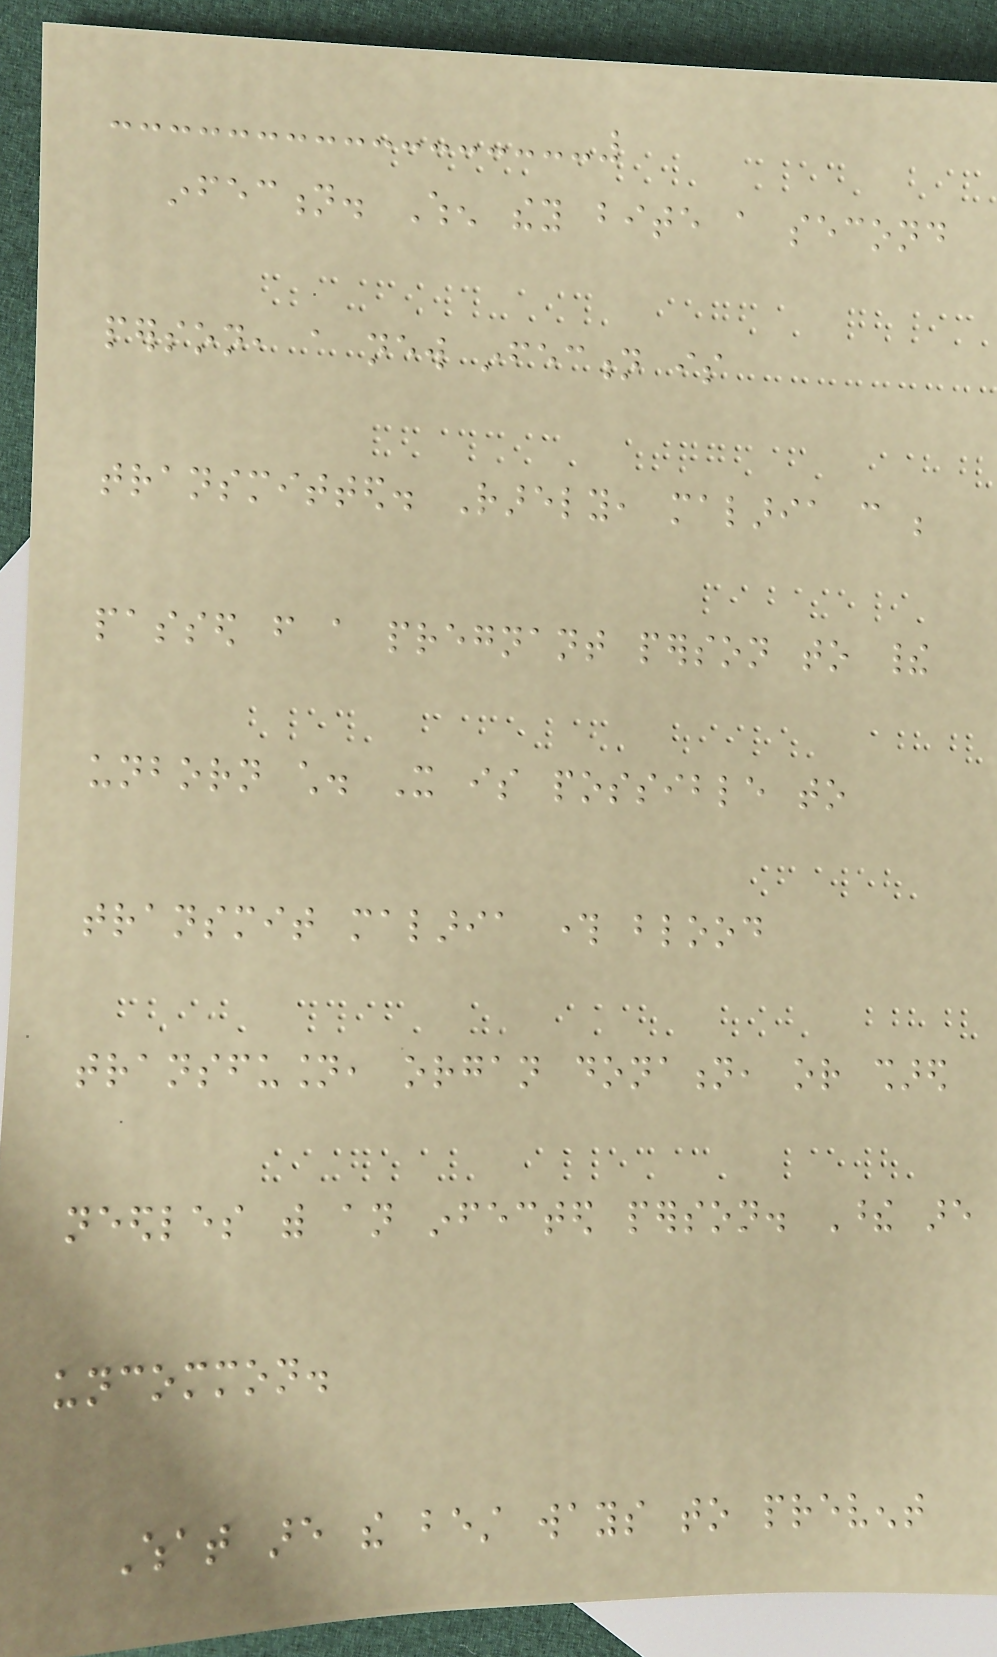infection. When they bite a second
person, a new infection is
transmitted. Rarely, malaria can be
passed from a pregnant person to their
unborn child. It is possible to
transmit malaria through blood
transfusion, organ donation, or shared
needles with an infected person. These are
uncommon.
What are the best ways to prevent
